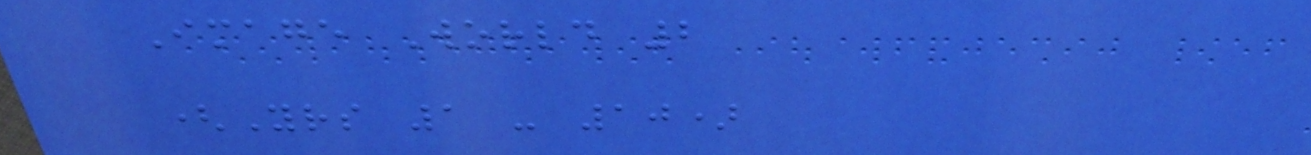Image World 2
(Yrs 1 - 10)
